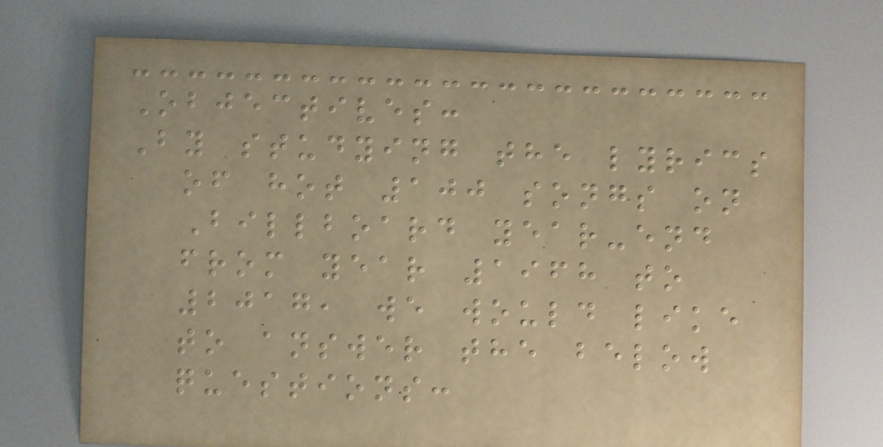Objectives:
By studying the lyrics
of hot 100 songs on
Billboard year-end
from year 1968 to
2017, we would like
to answer the below
questions:
